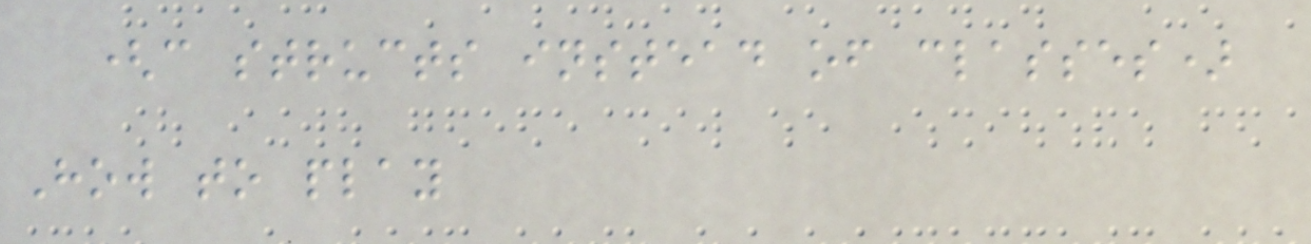(c structs instead of classes)
How to play
